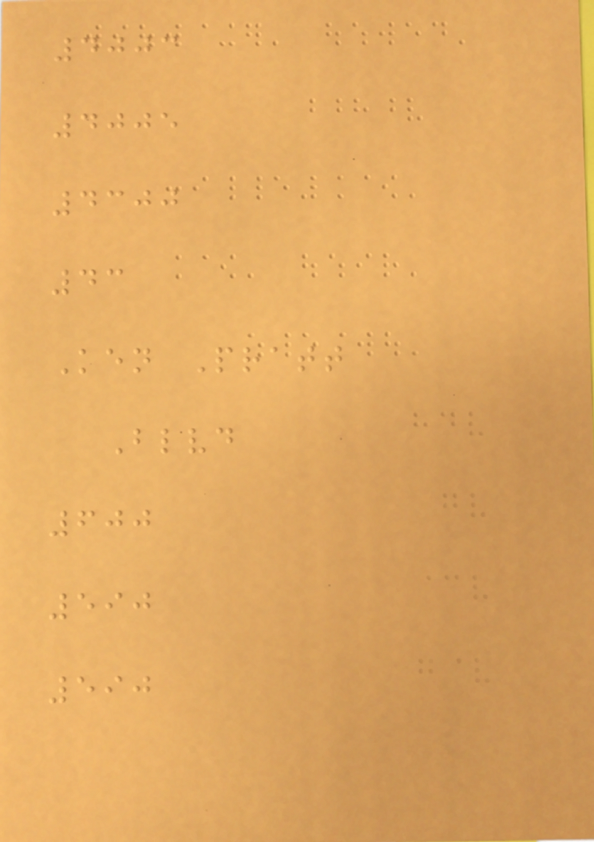4003
4005
4300
43
Ken Pratt
Blvd
600
590
590
